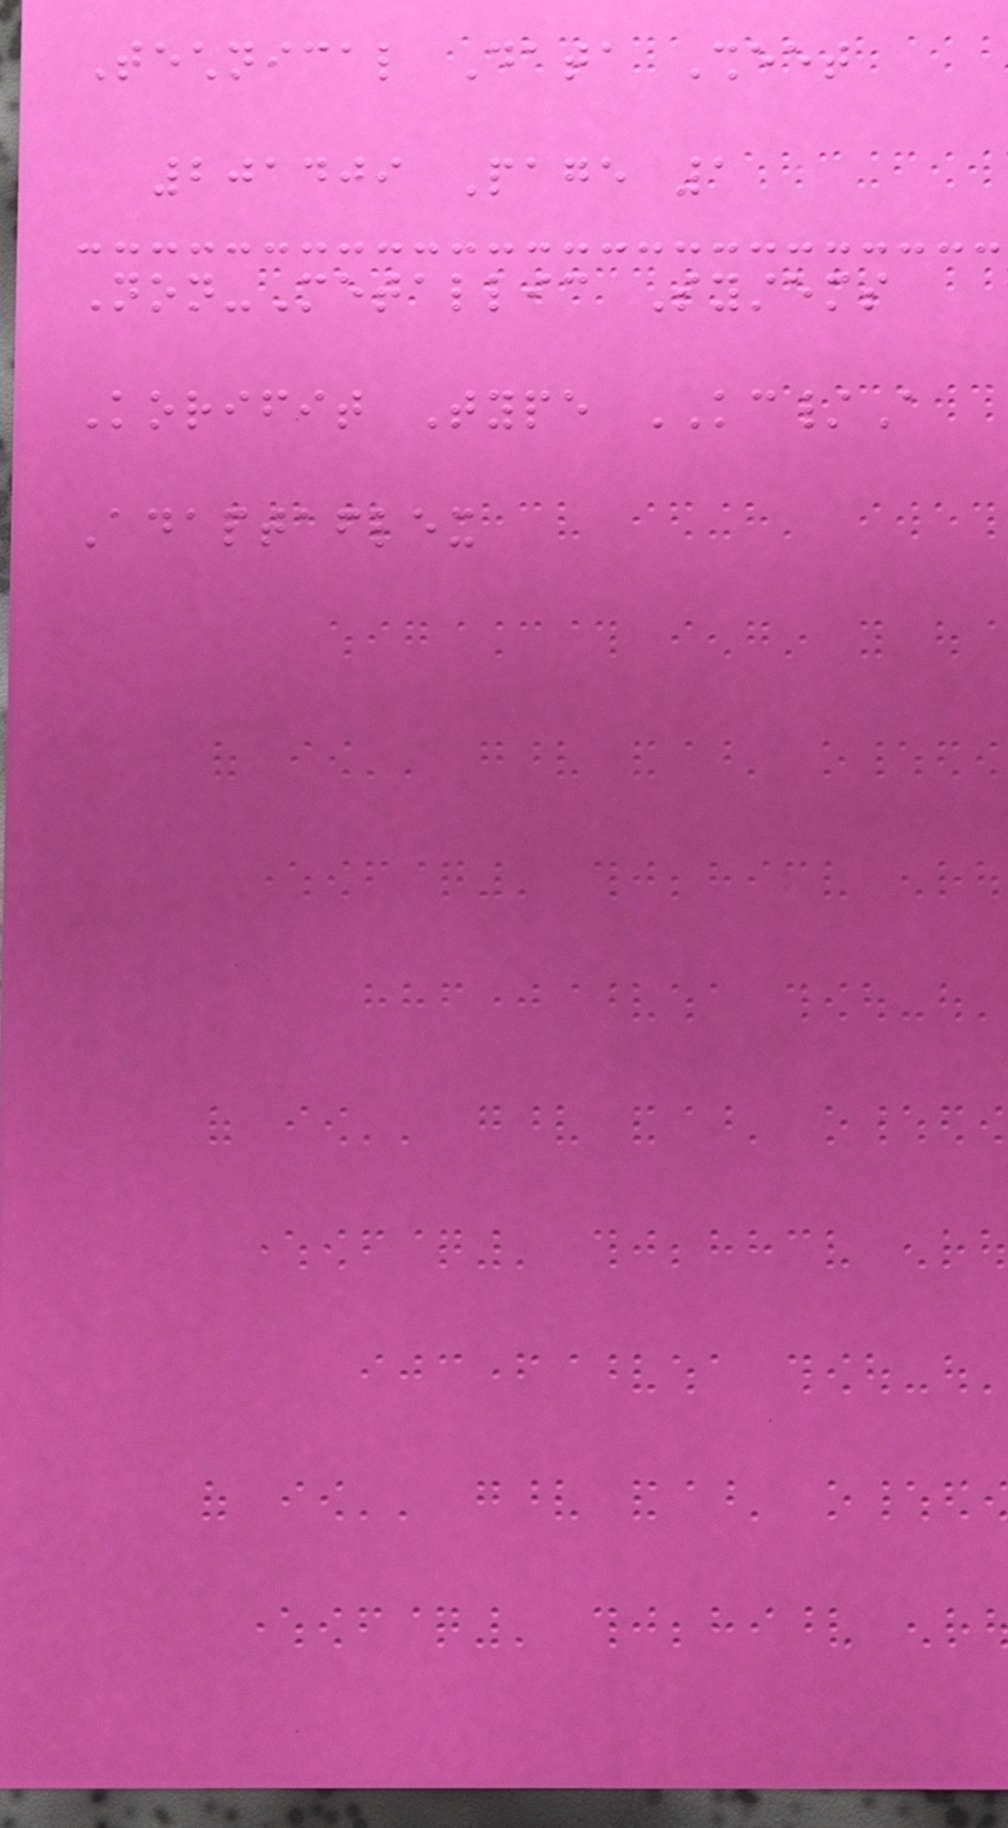Technical Data Sheet
201409 Page 1
Non-Metallic Systems
Korifit Type KC/A
Adaptaflex
